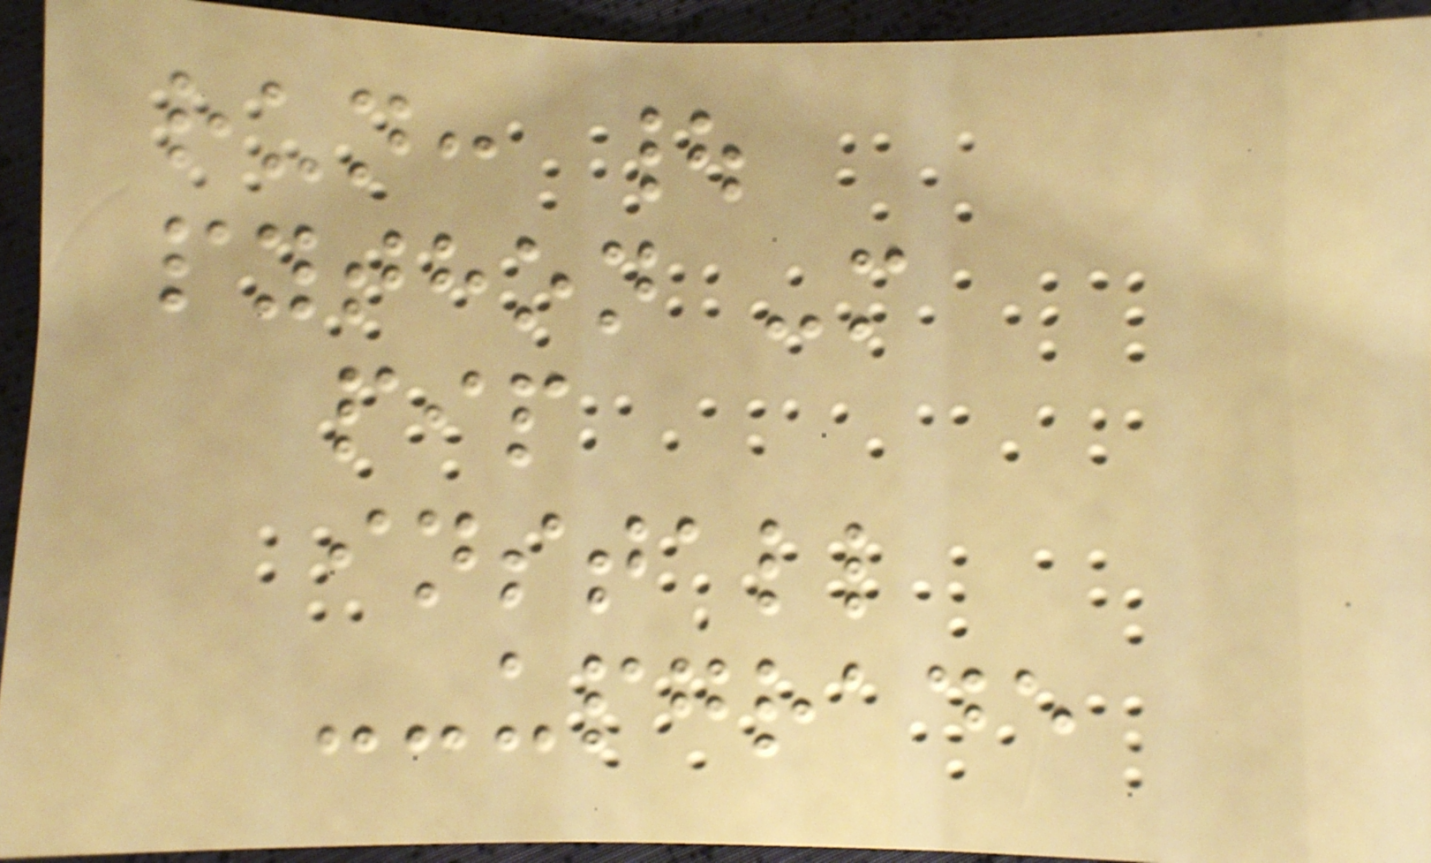run: |
python -m
pip
install
--upgrade
